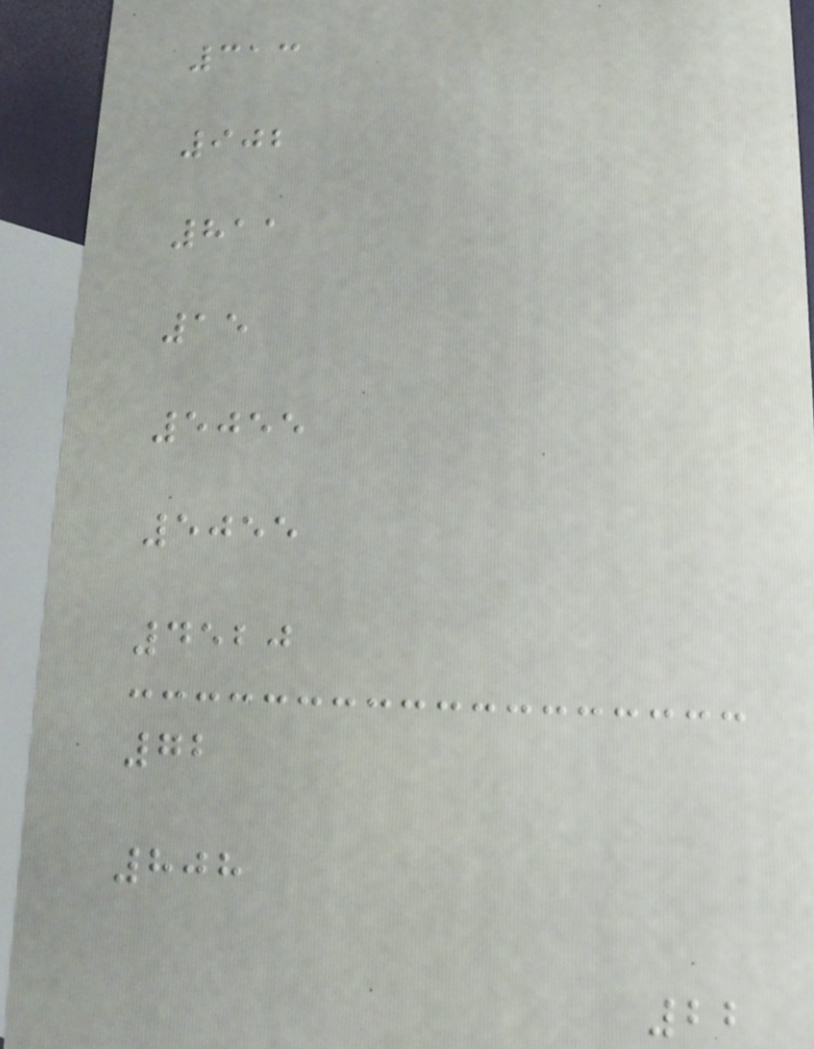313
902
811
15
5055
5055
4520
72
808
22
